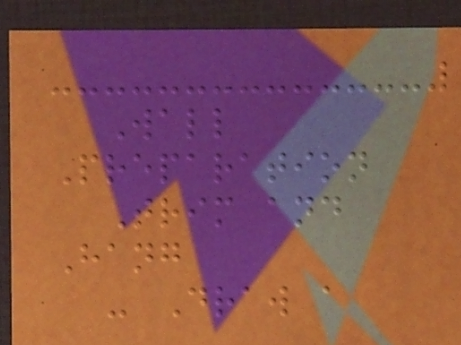Wall
Preparation
Trim and
Hang
- Draw a
